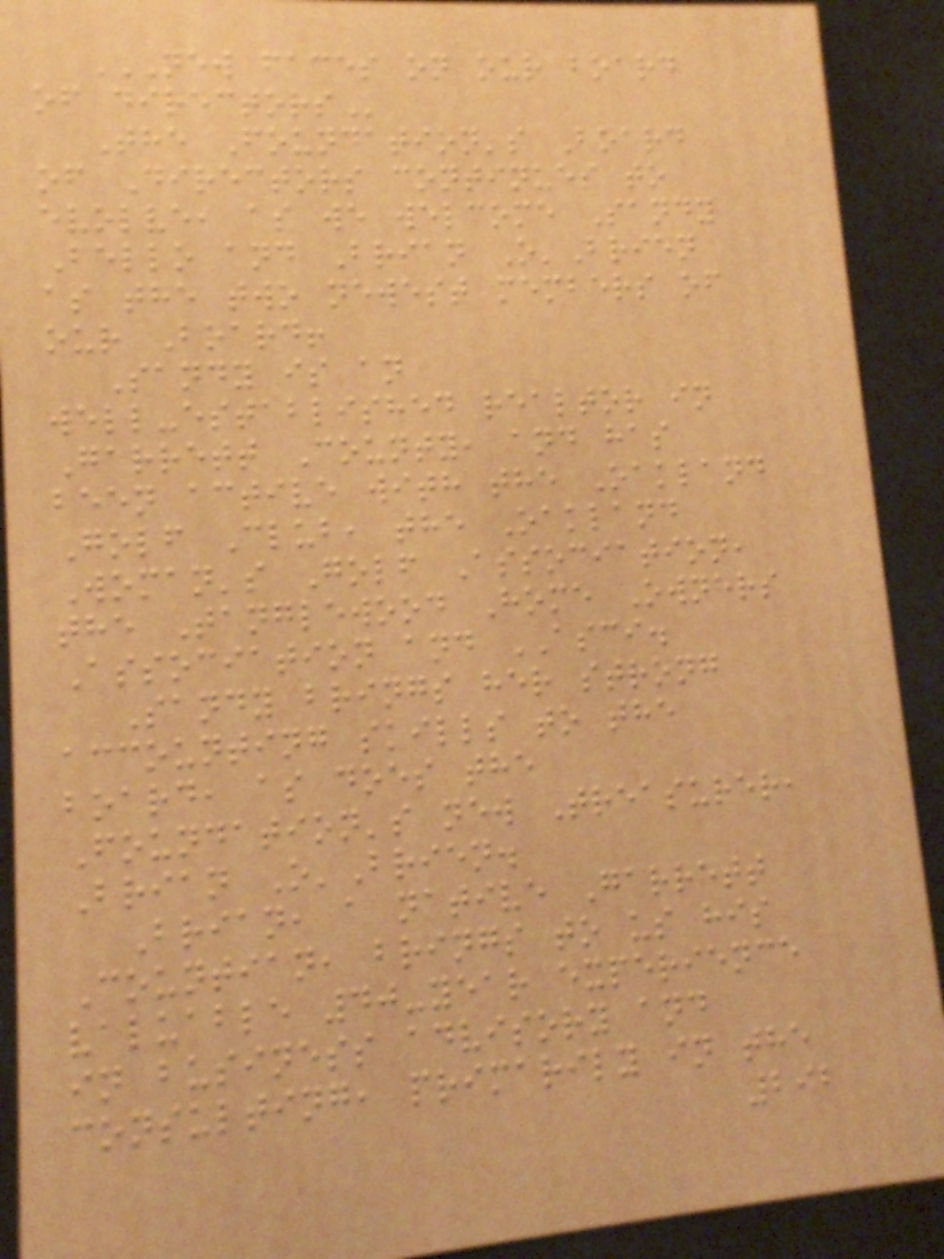NEW FACES ON OUR BOARD
OF DIRECTORS
The Foundation's Board
of Directors continues to
evolve, as we welcome Sandy
Bello and Brian O'Brien
as the two newest members of
our Board!
Sandy is an
well-established realtor in
Garrett County, and has
been active with the Oakland
Golf Club, the Oakland
Woman's Golf Association,
the Tanglewood Home Owners
Association and ASCI.
Sandy brings her strong
accounting skills to the
board, as does the
Foundation's new Treasurer,
Brian O'Brien.
Brian, a native Garrett
Countian, brings to us his
valuable 40-year experience
in business advisory and
consulting, primarily in the
292
